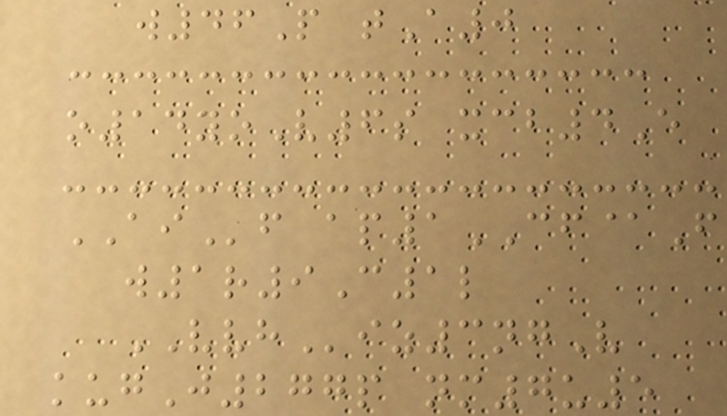w46P tA0
o14yoV6s xcb4E
AIf ap1CF@F
w1r9C1l
VVHiz3ngV
kugJ277p nm7u5
